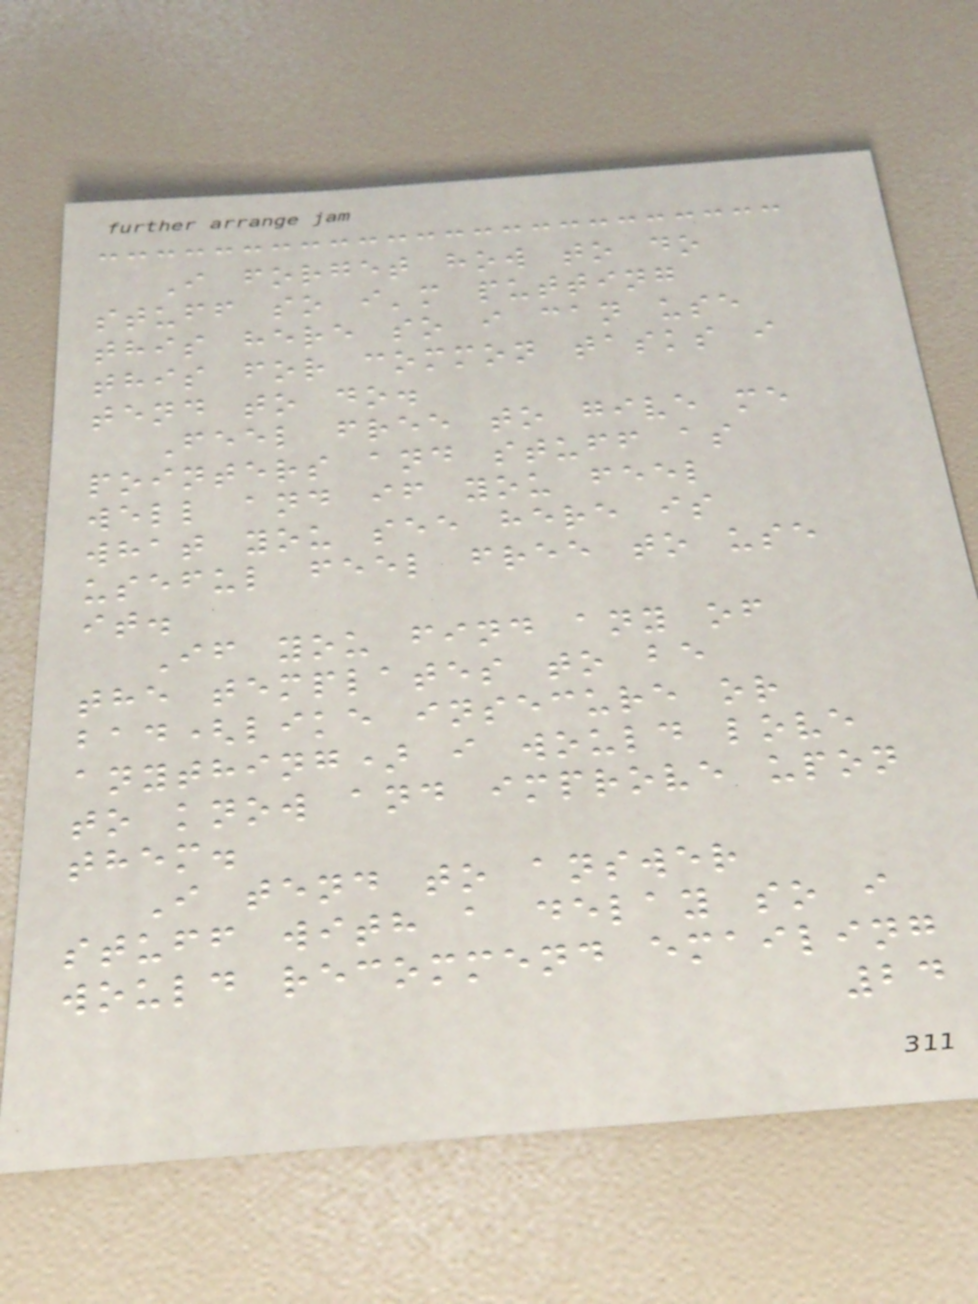I forget how to do
stuff so i'm putting
this here so i can use
this for common tasks i
tend to do.
Feel free to give me
pointers and stuff as
well and if you feel
what you see here is
useful feel free to use
it.
If you find any of
the templates to be
bad(like insecure or
anything) i would love
to know and improve upon
them.
I tend to answer
stuff with a delay so i
would recommend emailing
24
